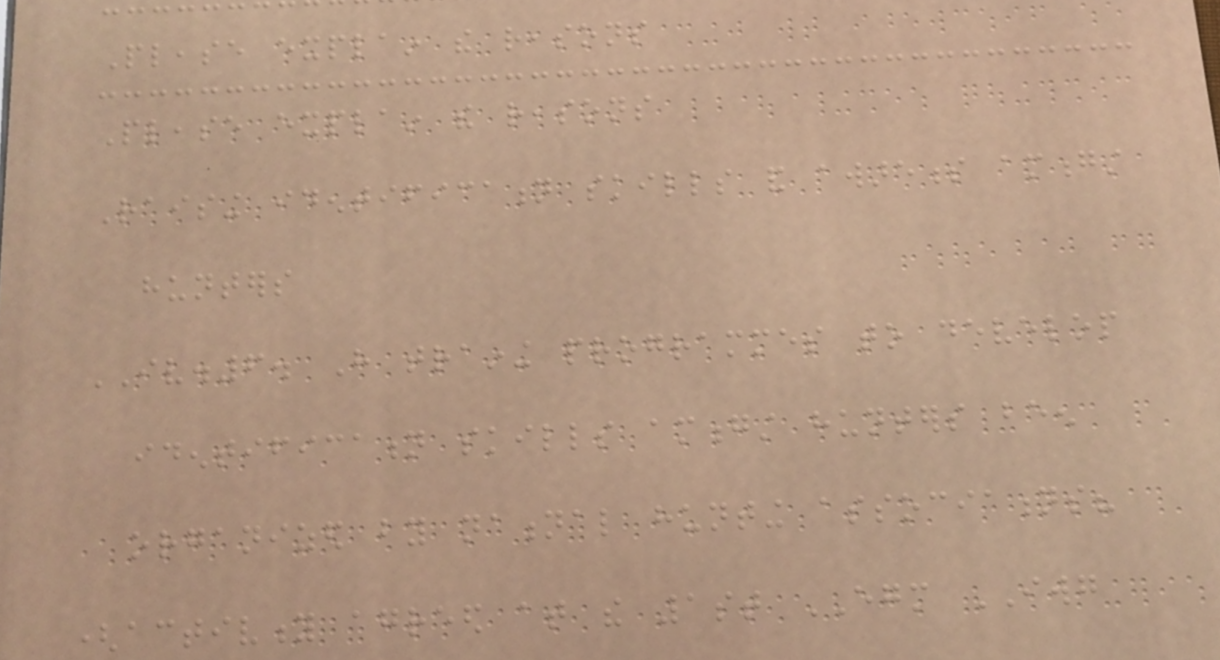Please explain the reasons
Please explain the reasons
Raising identification skills and awareness amongst
hunters
IV.6. Have training programmes to develop
identification skills amongst hunters been
organized by national hunting associations?
(activity agreed at the 1st EGM IWG
